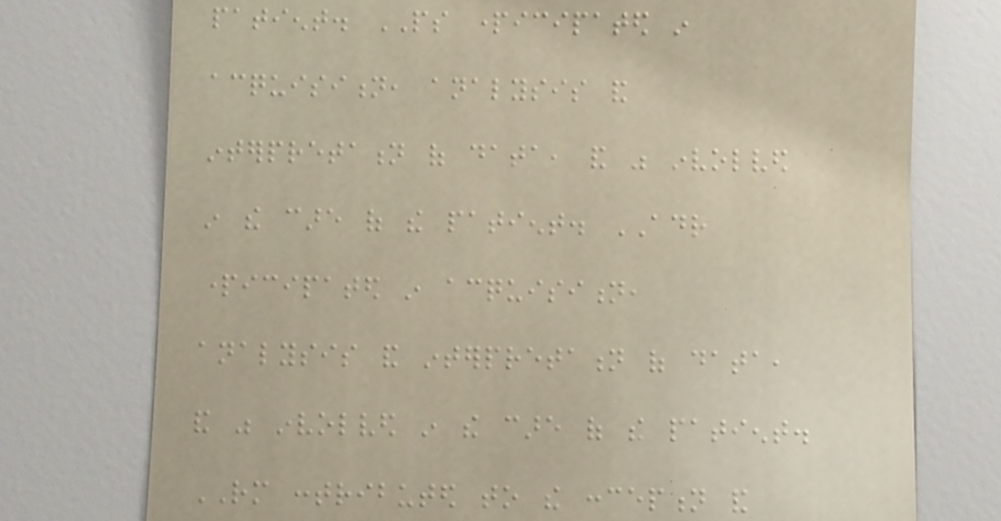patient. PS participated in
acquisition, analysis and
interpretation of data, and was involved
in the care of the patient. ADR
participated in acquisition,
analysis and interpretation of data,
and was involved in the care of the patient.
RM contributed to the conception and
